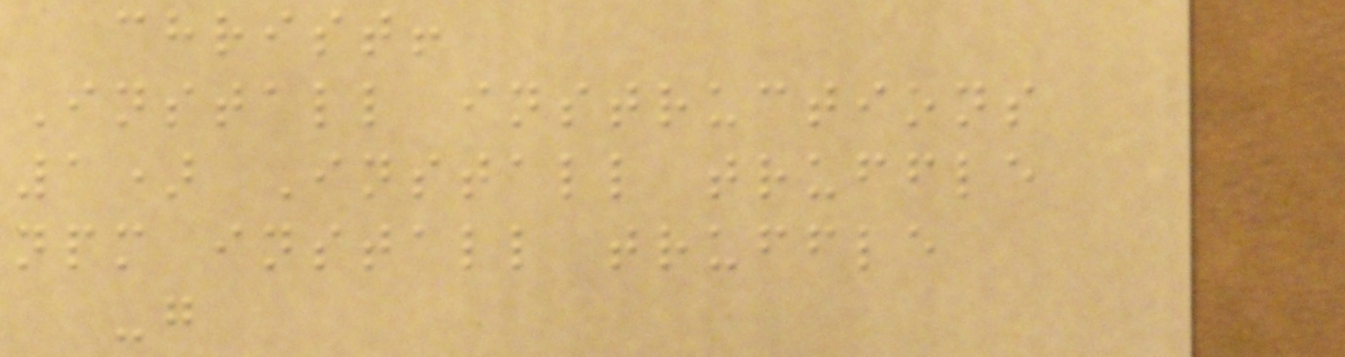christ!
Install instructions
1) Install truffle
npm install truffle
-g
